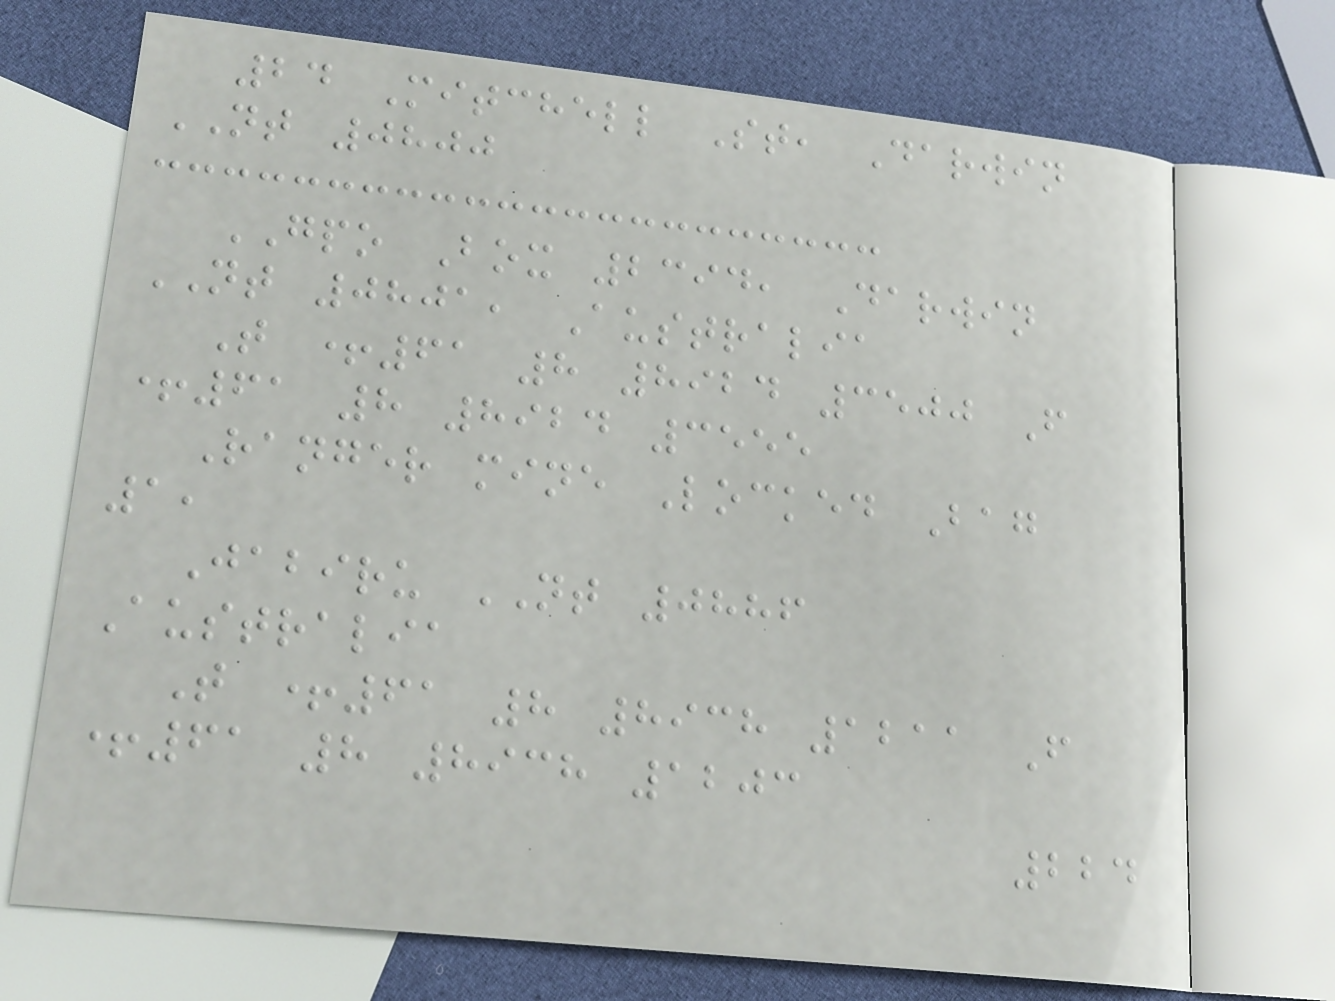24 Mitchell St, Darwin
NT 0800
GPO Box 2394, Darwin
NT 0801, Australia
T +61 8 8924 3500 F
+61 8 8924 3555
Ranger mine Locked Bag
1,
Jabiru NT 0886
Australia
T +61 8 8938 1211 F
+61 8 8938 1203
224
